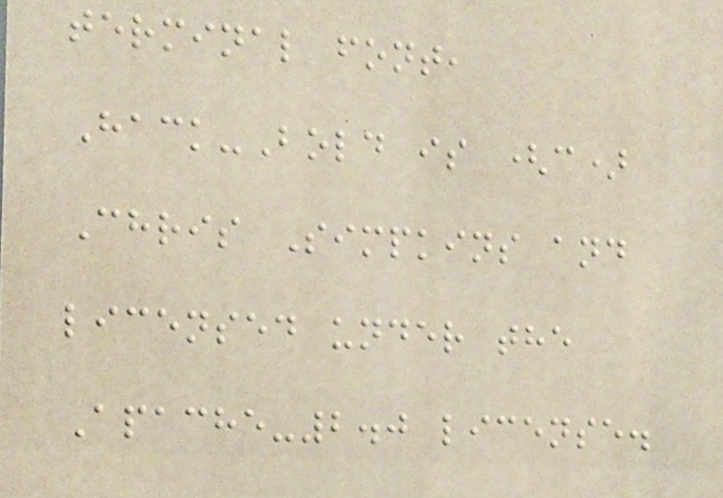terminal font,
Hack-Bold is (c)
Chris Simpkins and
licensed under the
Apache-2.0 license.
